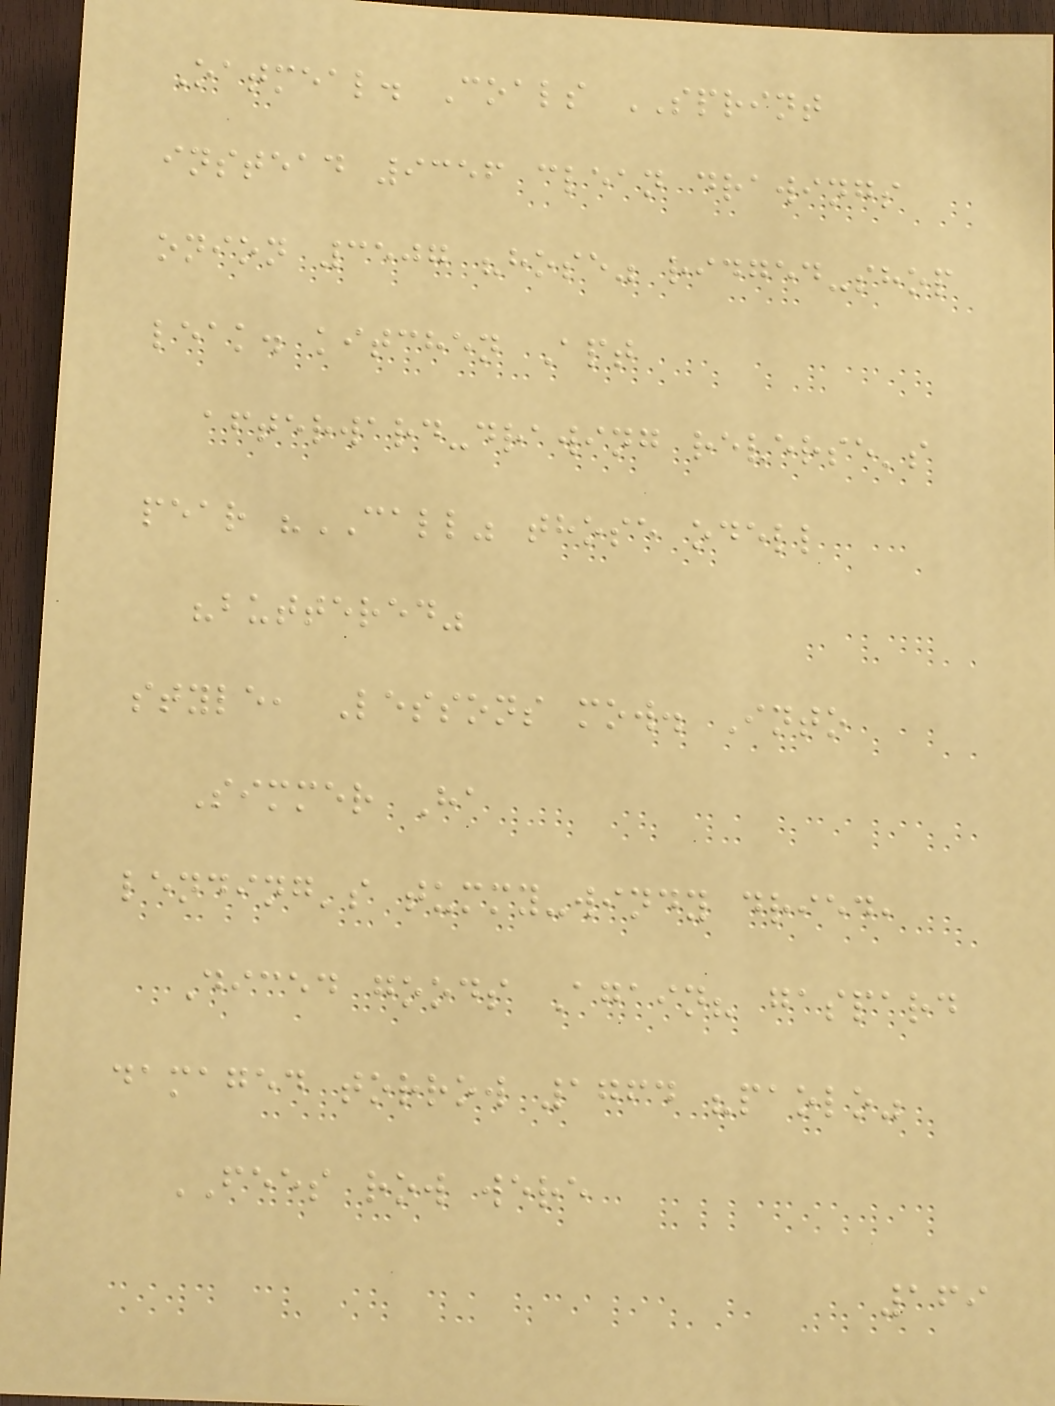Oatmeal. Coals SPRINT
instead 9356 clean drawings
onion 3507 "hose" ridged-shop
leak. kitchen Apt
afterward-drawing reverse's
pear "CALL" those odell
"buttered"
style, Lessons mow. Into
Simmer Ha
lending's tummy-windy dried,
Diced goods Again? gaspard
damaged torrow 1764 "paolo"
FEES row were
169
